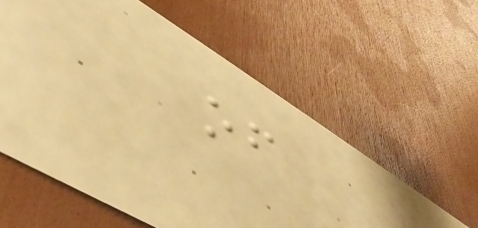of
